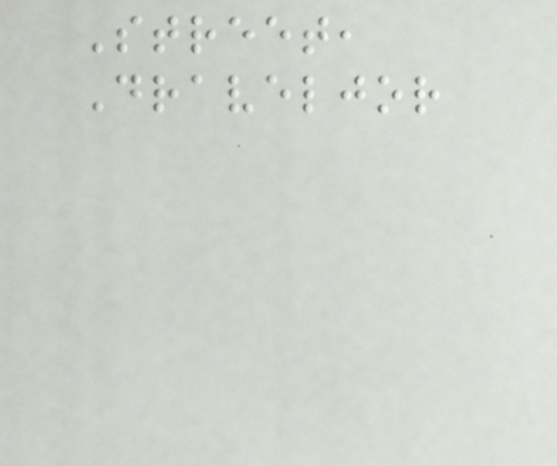Street,
Draveljor
